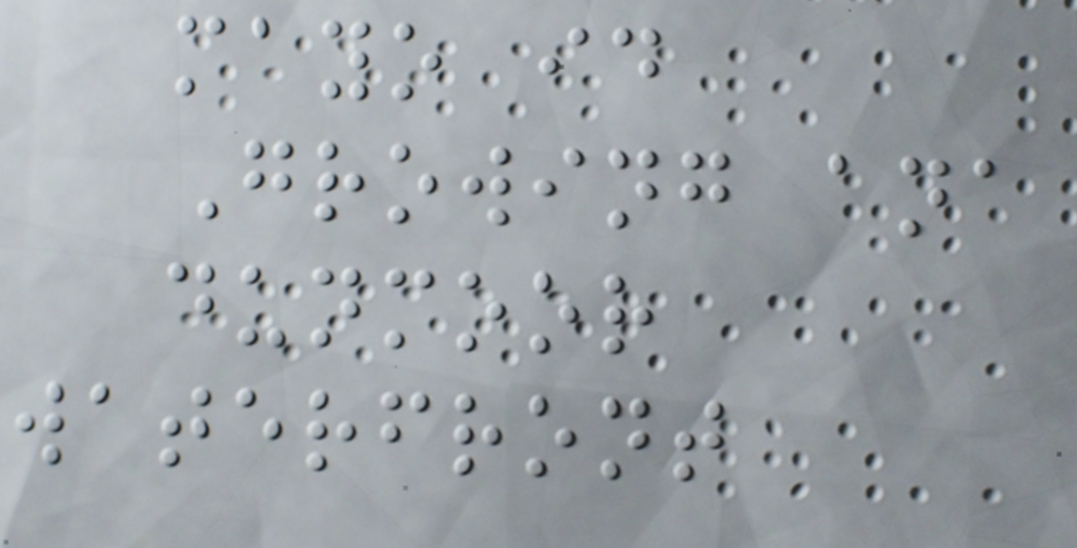mayo id
Growing ana
dunmoor
waterfront
